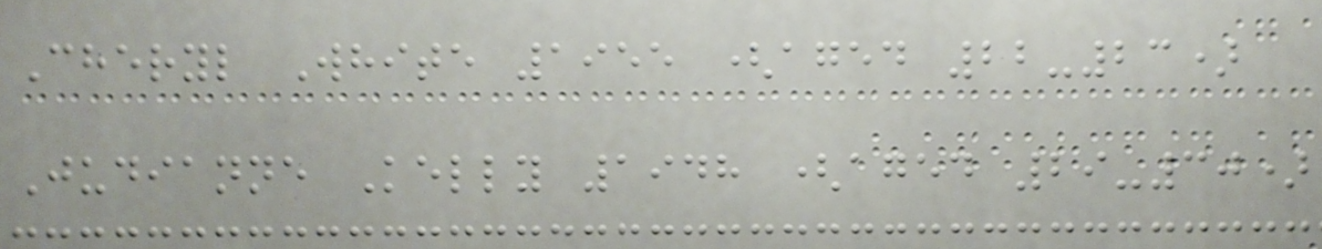Cheryl White 1955 (aged 22-23)
Judianne Kelly 1948 (aged 29-30)
